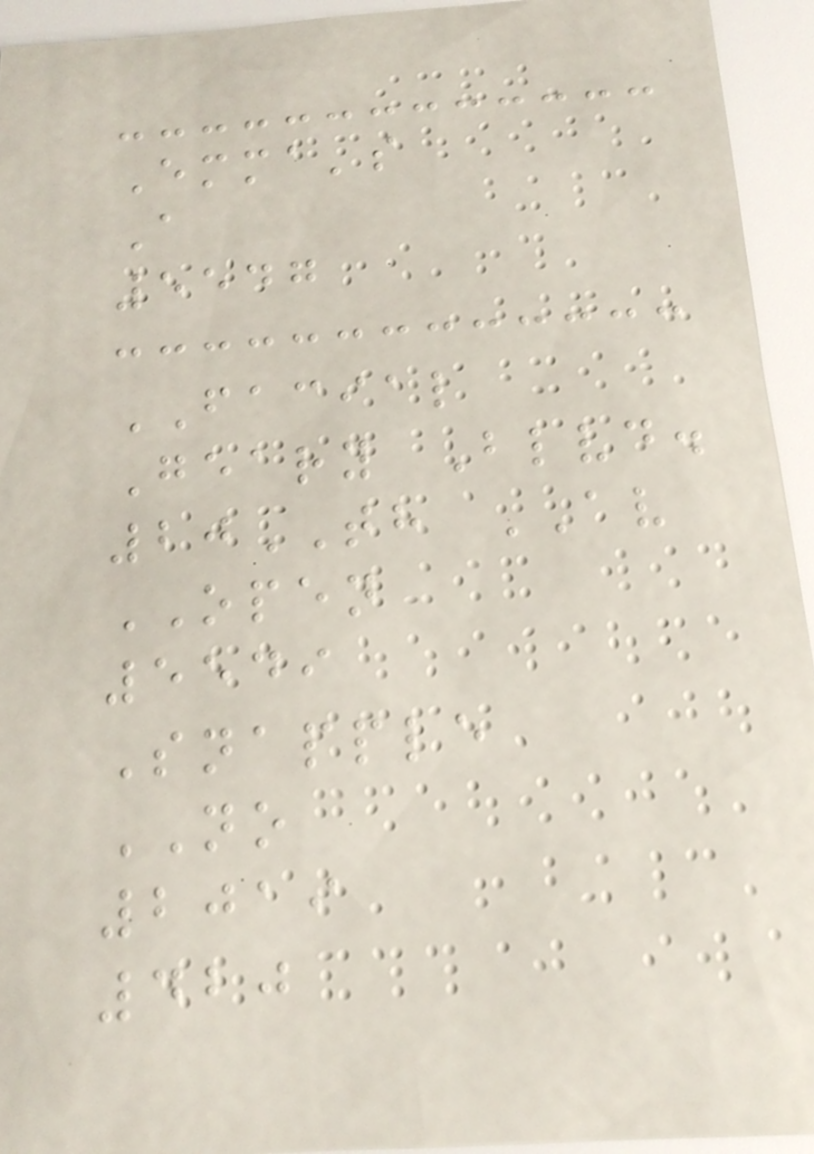Emma's
A
5547
FACIAL
Geary Blvd.
20TH AV
OPEN
5549
Snapple
NO
2019
420
